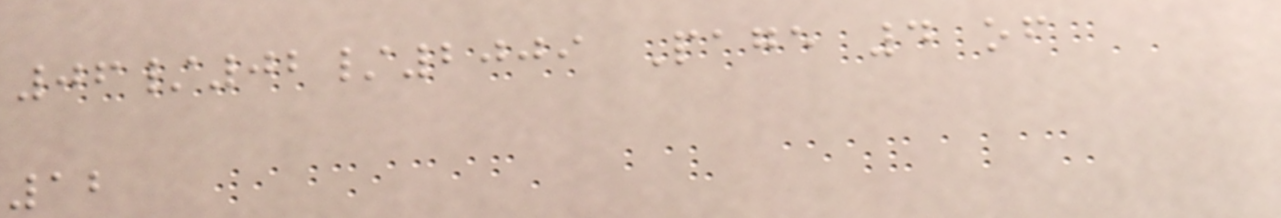06/02/2009 Page 4 of
12
